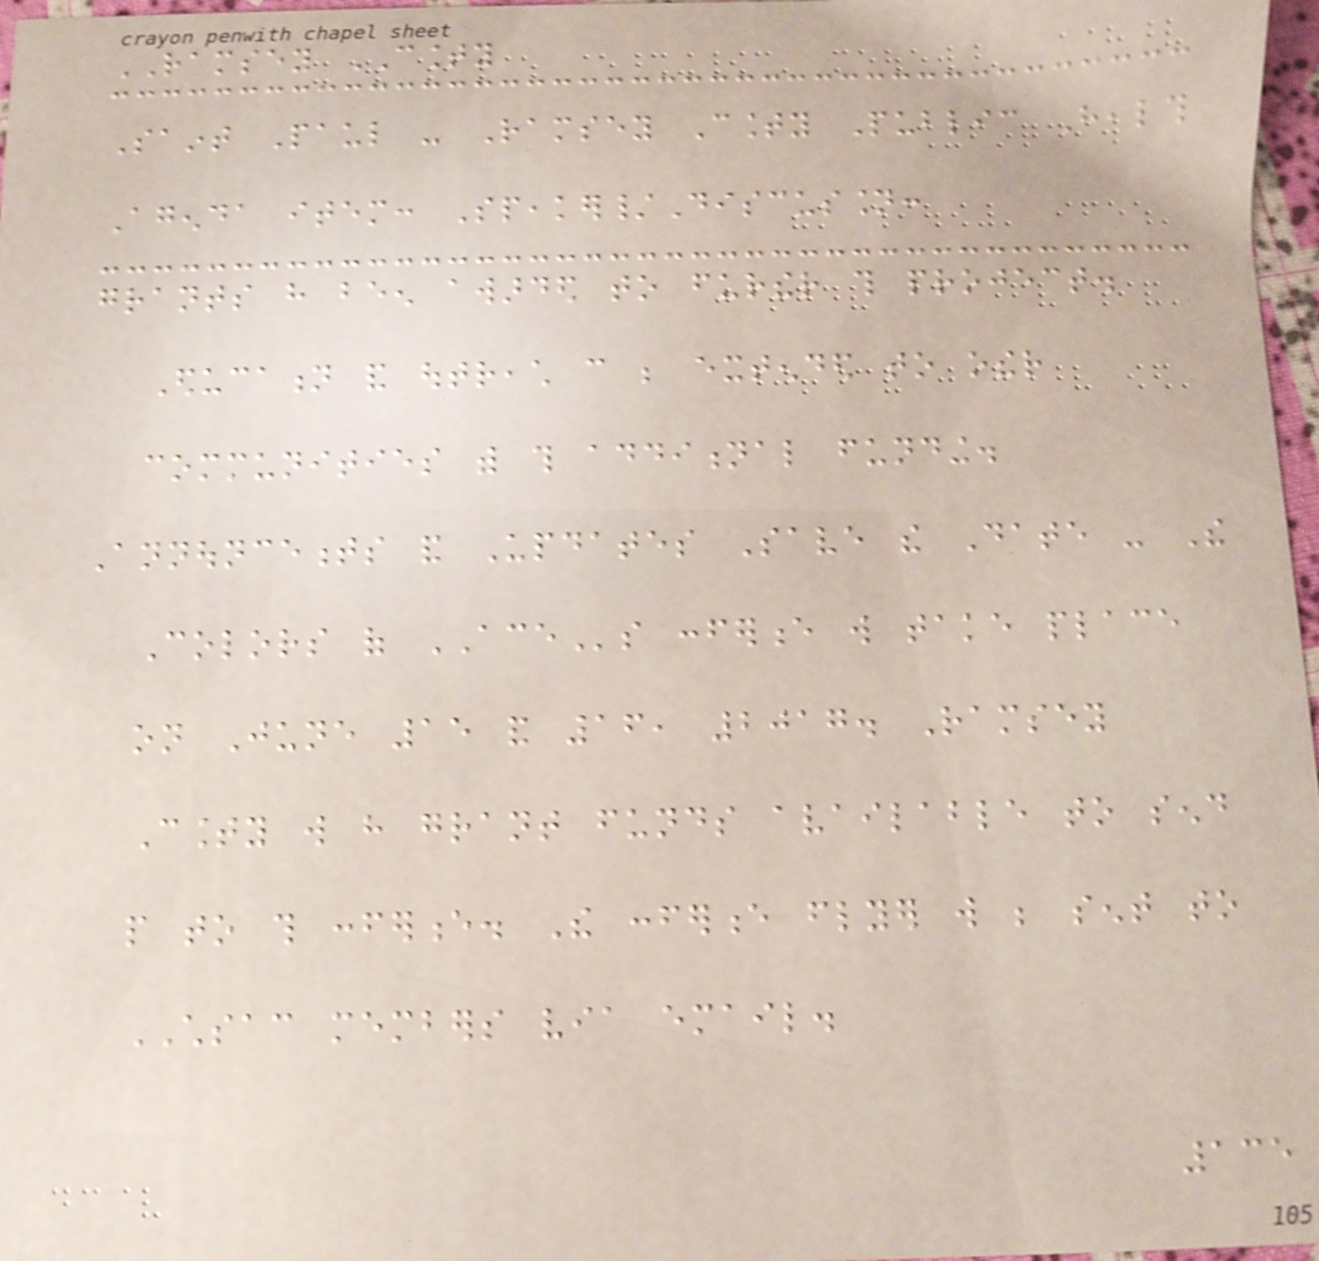RAMSEY COUNTY
Saint Paul - Ramsey County Public Health
Agenda item: Speaker/Discussion:
grants have been awarded to further this project.
Education and outreach can be extended to other
communities with this additional funding.
Announcements and Updates Save the Date - The
Colors of ACEs conference will take place
on June 15 and 16, 2017. Ramsey
County will have grant funds available to send
people to this conference. The conference flyer will be sent to
CHSAC members via email.
135
